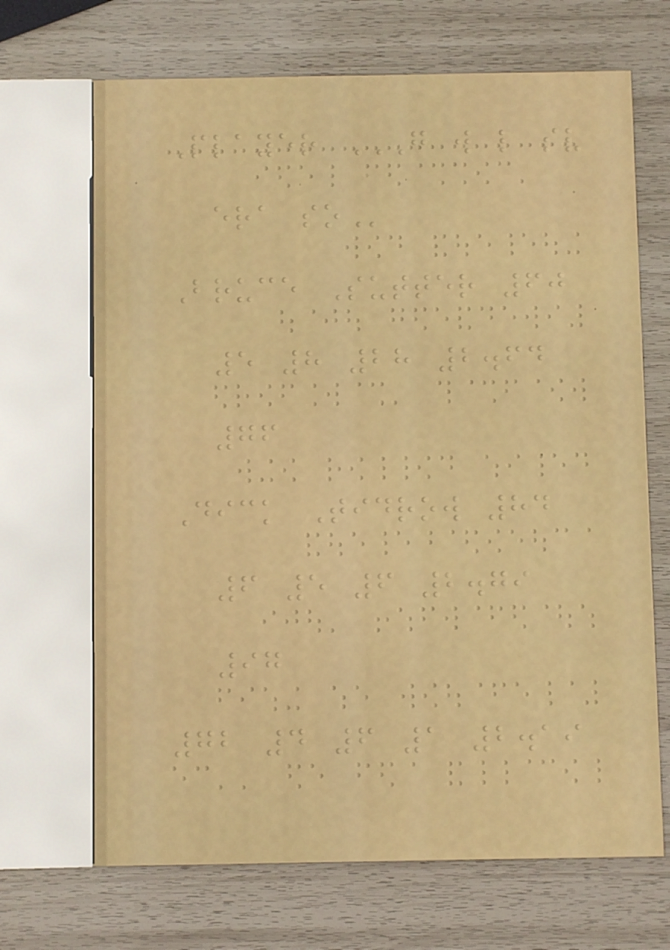Player G W L SV
ERA SO
Bruce Sutter 60
5 8 28 2.64
76
Dick Tidrow 84
6 5 6 2.79
97
72 4 6 1 2.19
